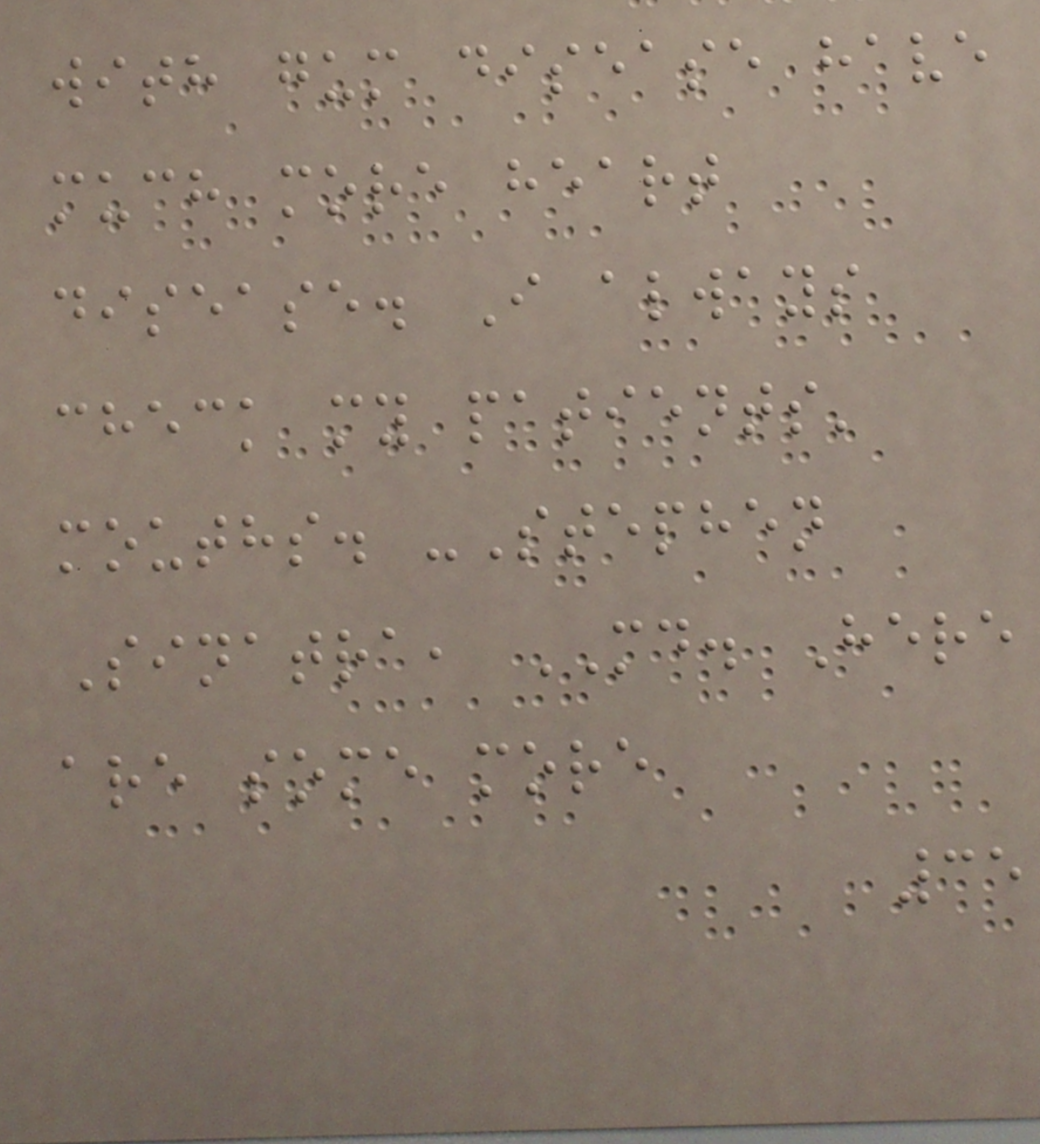with gum disease have
much more heart
disease. I always
check my patients'
mouths. -Stephen
Sinatra, MD. Here
are some more
35
